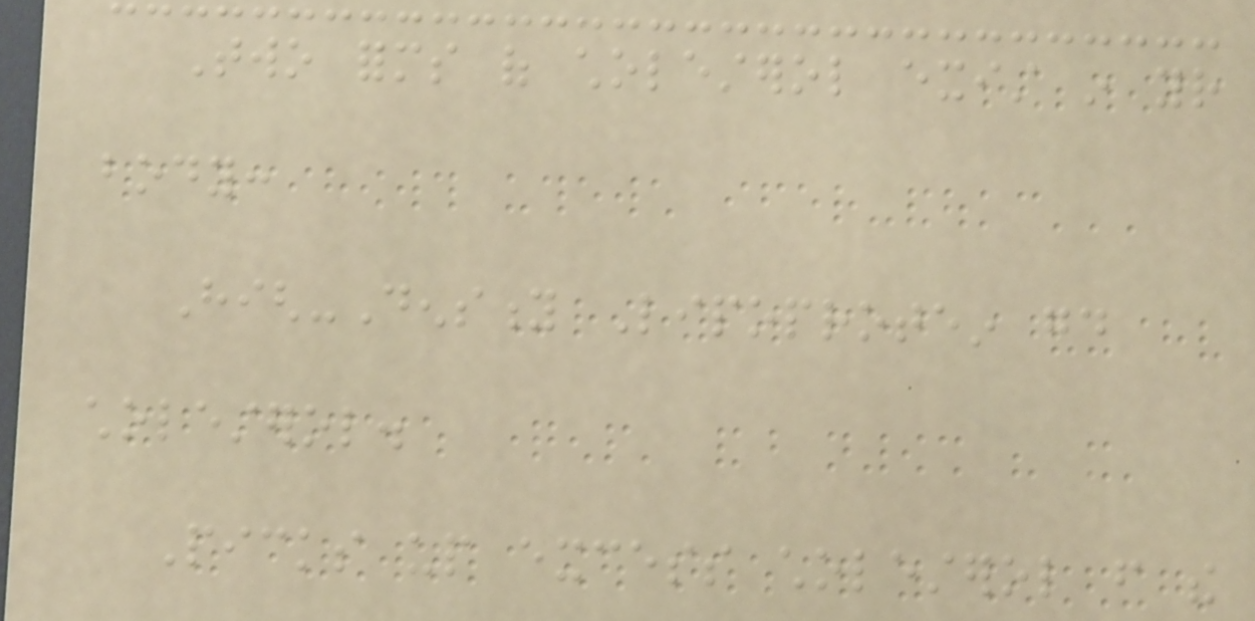Two forms of cholesterol exist in your
body:
High-Density Lipoprotein good
cholesterol.
Picks up excess cholesterol from the
